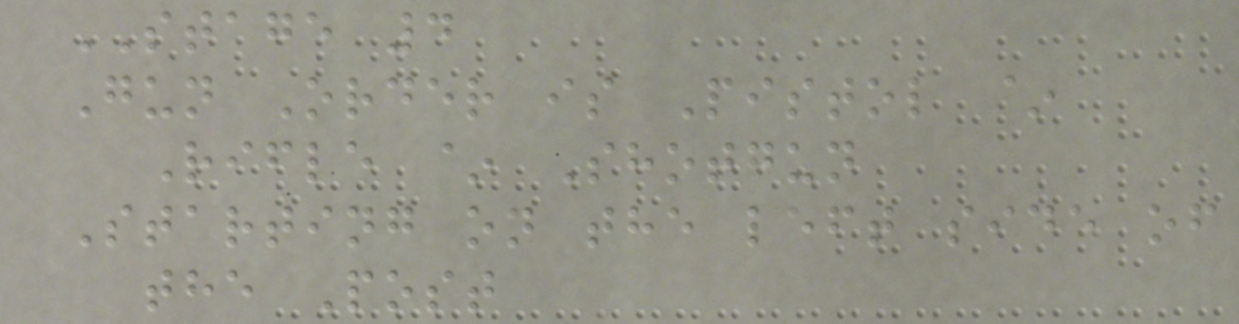STAGE 4
Gun Order is Pistol ~
Rifle ~ Shotgun
Starting on the left side of
the Post
